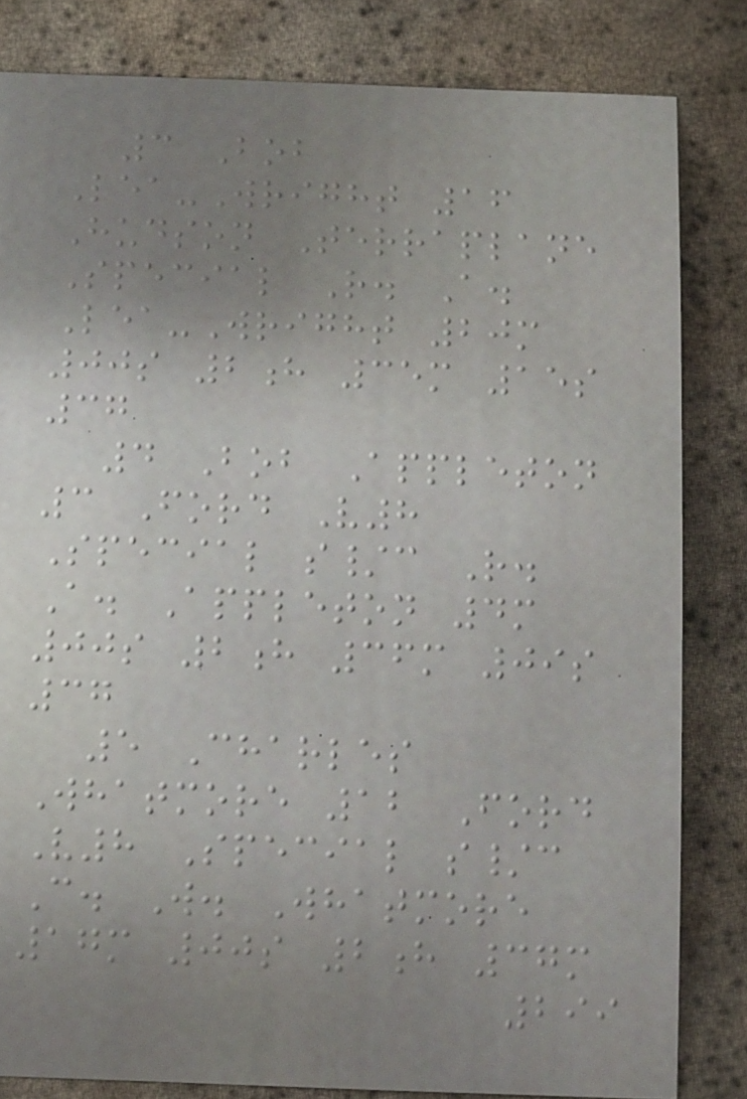3 Bob
Lea-Wright 16
Hudson Terraplane
Special R. A.
Lea-Wright 20m
00s 2h 35m 15s
37
4 Bob Appleton
3 Ford V8
Special s/c R.
A. Appleton 4m
00s 2h 36m 09s
37
5 Charles
Whatmore 12 Ford
V8 Special s/c
C. W. Whatmore
17m 00s 2h 37m
299
